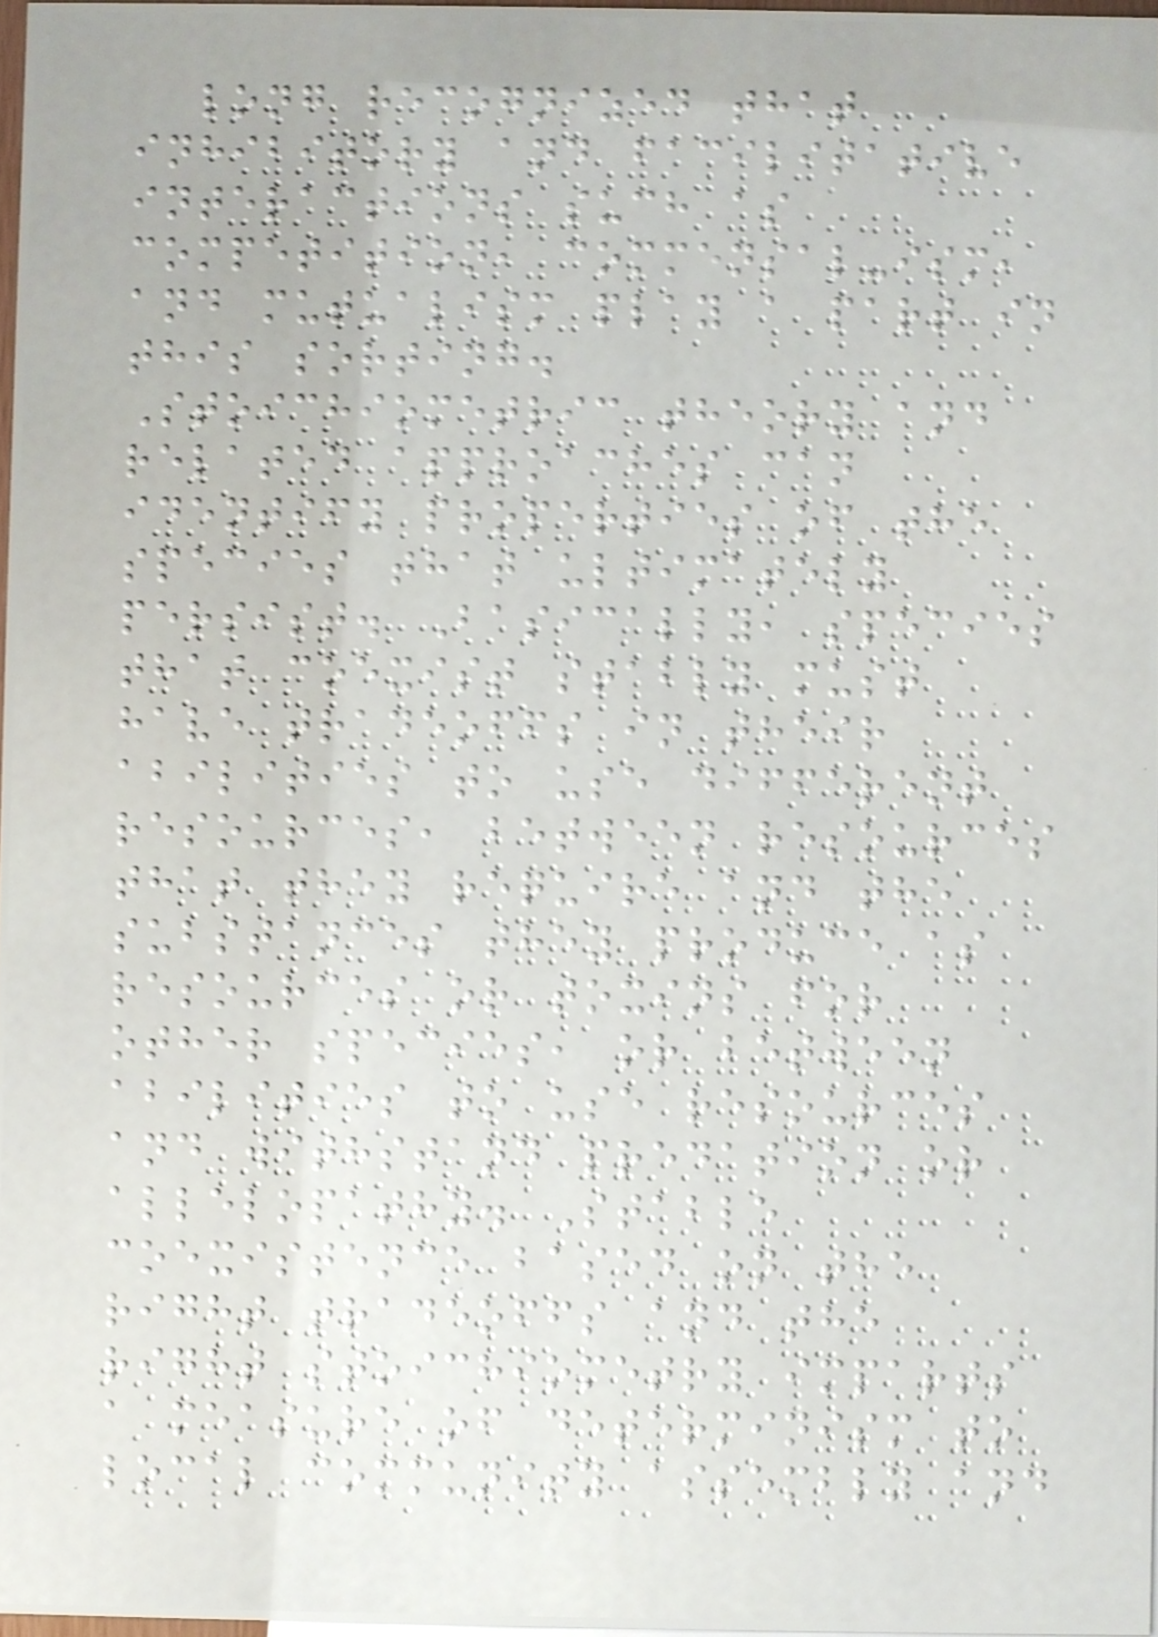long recognized that
inhibitory and facilitative
interactions such as
competition, commensal-ism,
and mutualism play a part in
this sorting.
Stoichiometric theory and
related approaches can
identify properties of the
species that ultimately
persist. Basically, species
that coexist stably must
have tradeoffs in their
abilities to use different
resources, between resources
that they require and the
substances they produce as
resources or toxins for
other species, or between
abilities to use resources
and withstand predation or
allelopathy. Stable
coexistence based on the
right tradeoffs and the
right stoichiometry imparts
a measure of determinism to
local community assembly and
